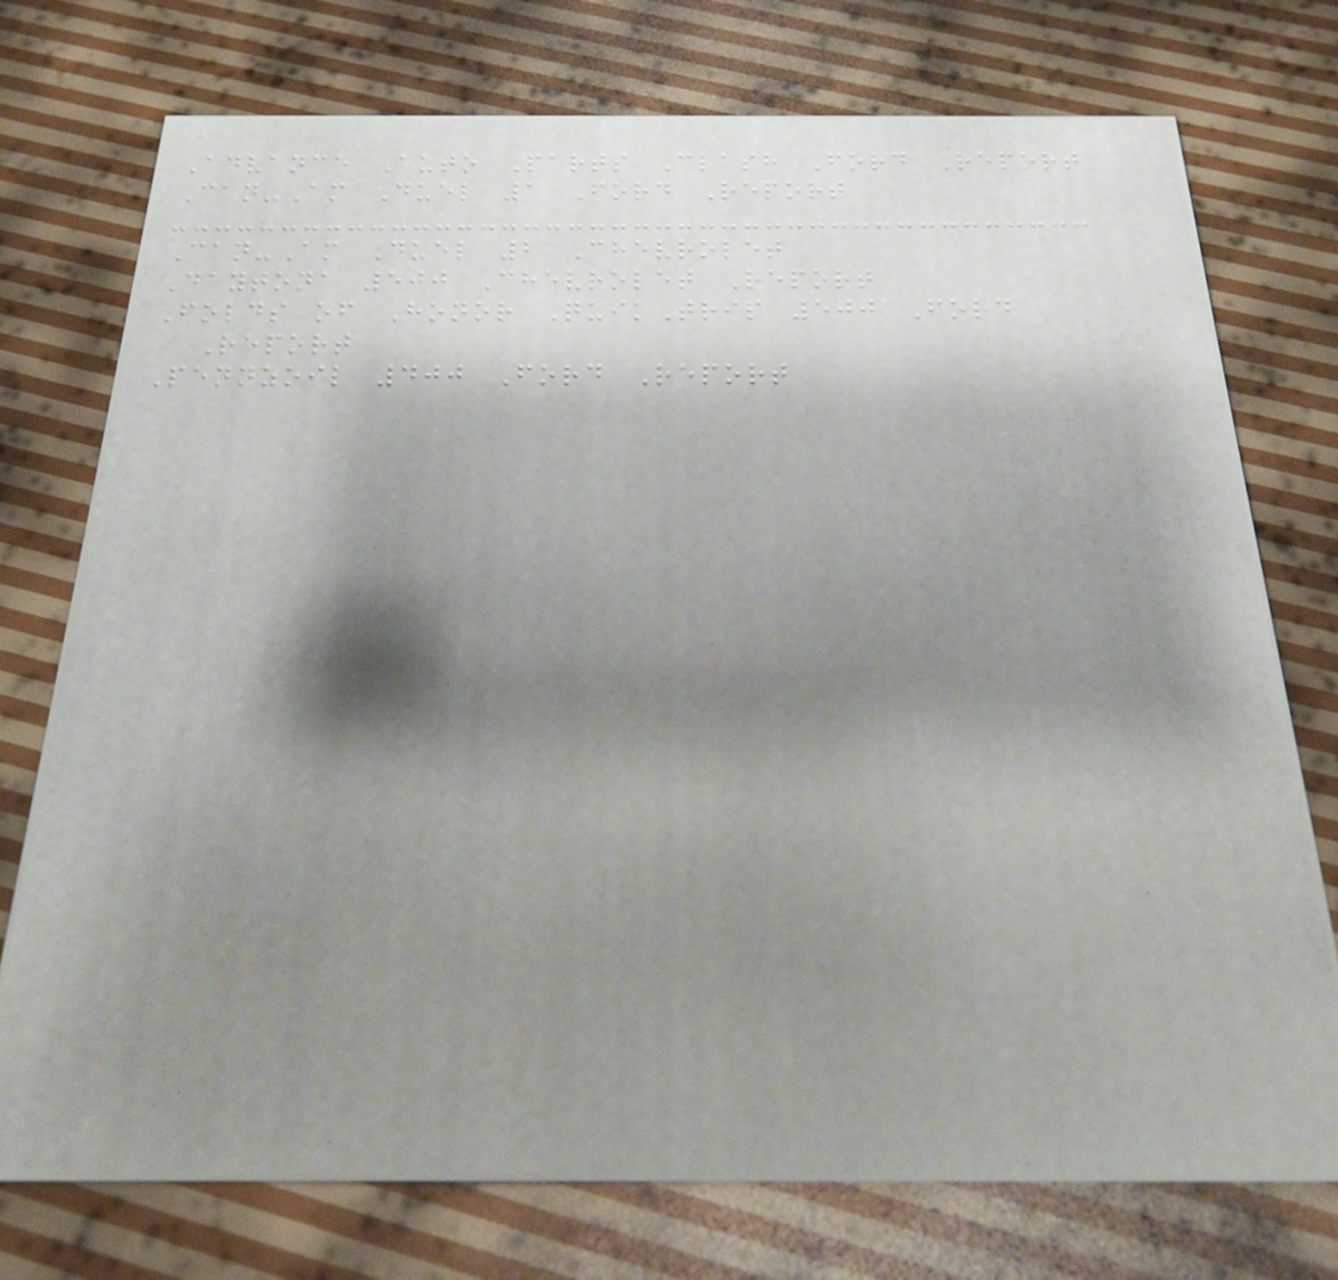Advance Auto Parts Clash Ford Report
Can-Am Duel 1 Ford Report
Can-Am Duel 2 Chevrolet
Daytona 500 Chevrolet Report
Folds of Honor QuikTrip 500 Ford
Report
Pennzoil 400 Ford Report
